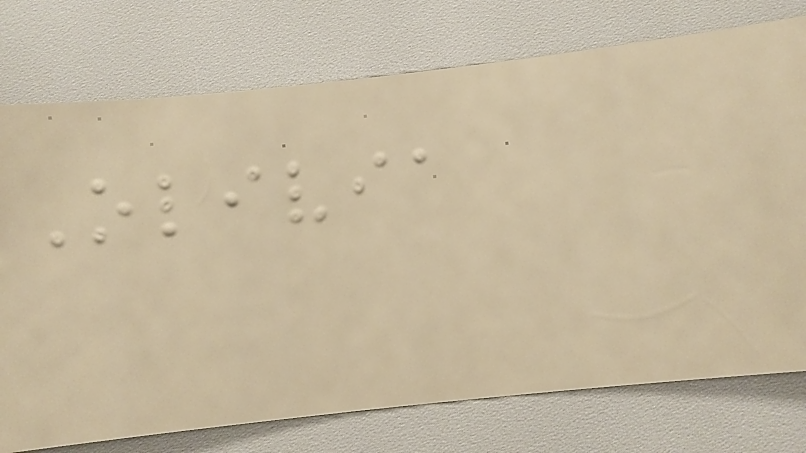Olivia
